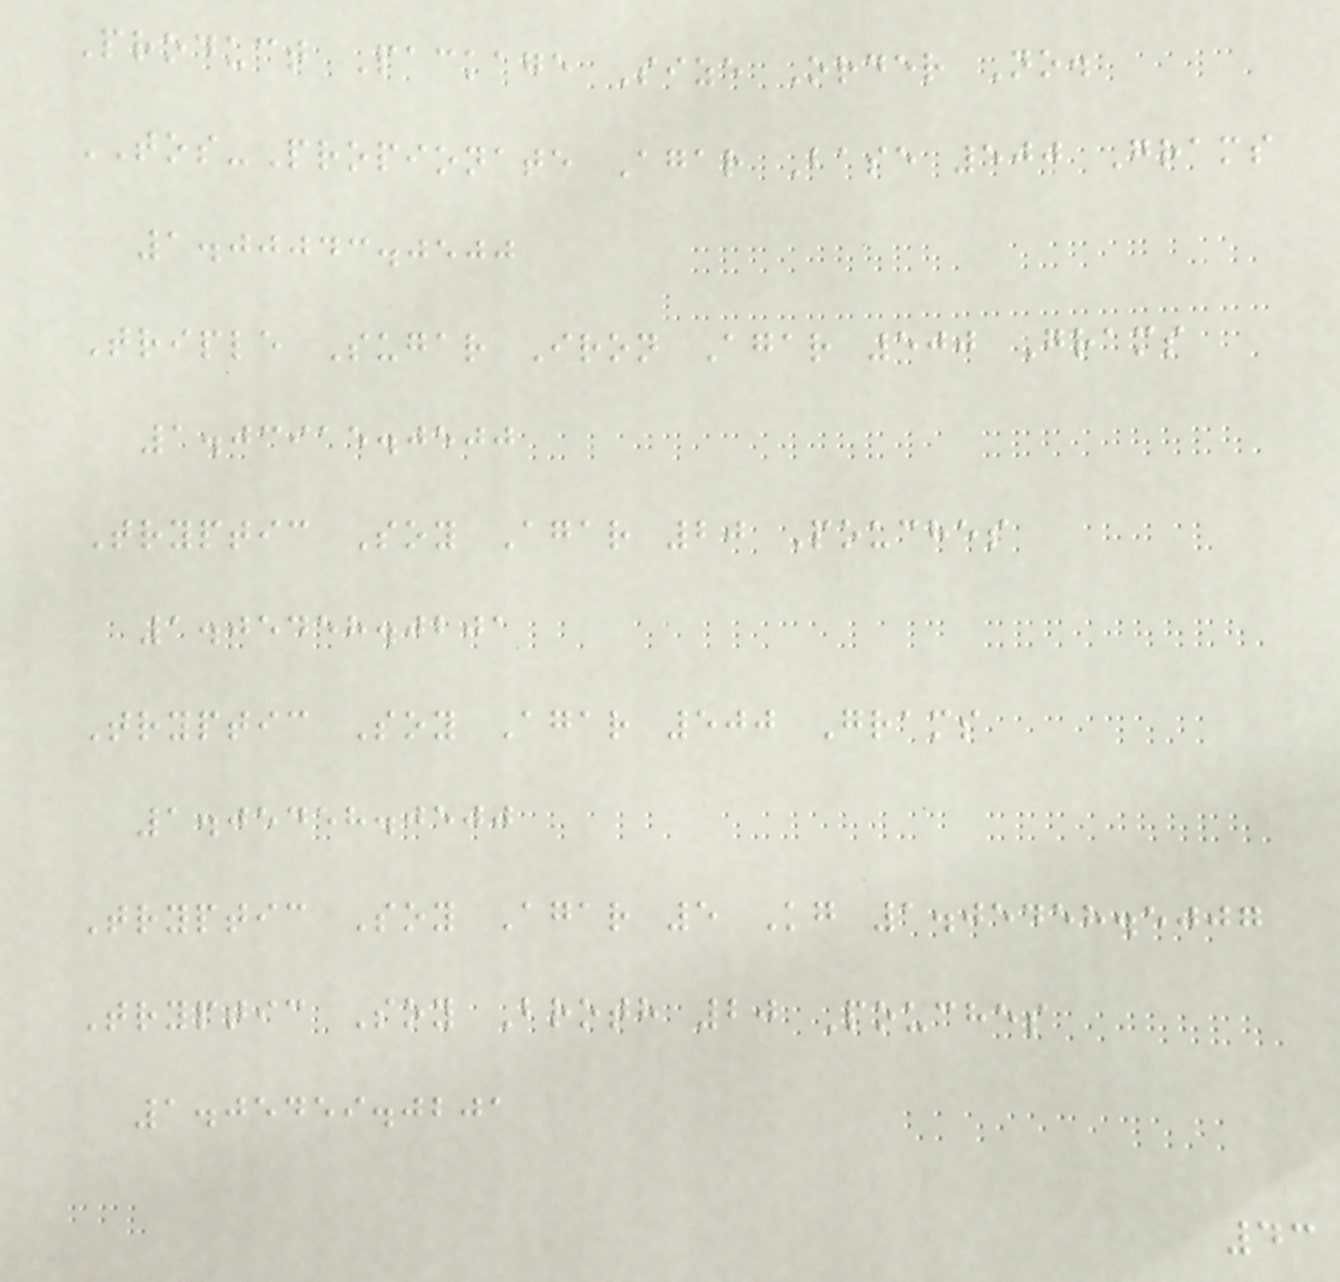Product Package Size Order No.
TOS-Propionate Agar Base 500 Grams
1.00043.0500
Triple Sugar Iron Agar 500 Grams
1.03915.0500
Tryptic Soy Agar 20 Pouches
1.05458.0201
Tryptic Soy Agar 500 Grams
1.05458.0500
Tryptic Soy Agar 5 Kg 1.05458.5007
Tryptic Soy Broth 20 Pouches
1.05459.0201
43
